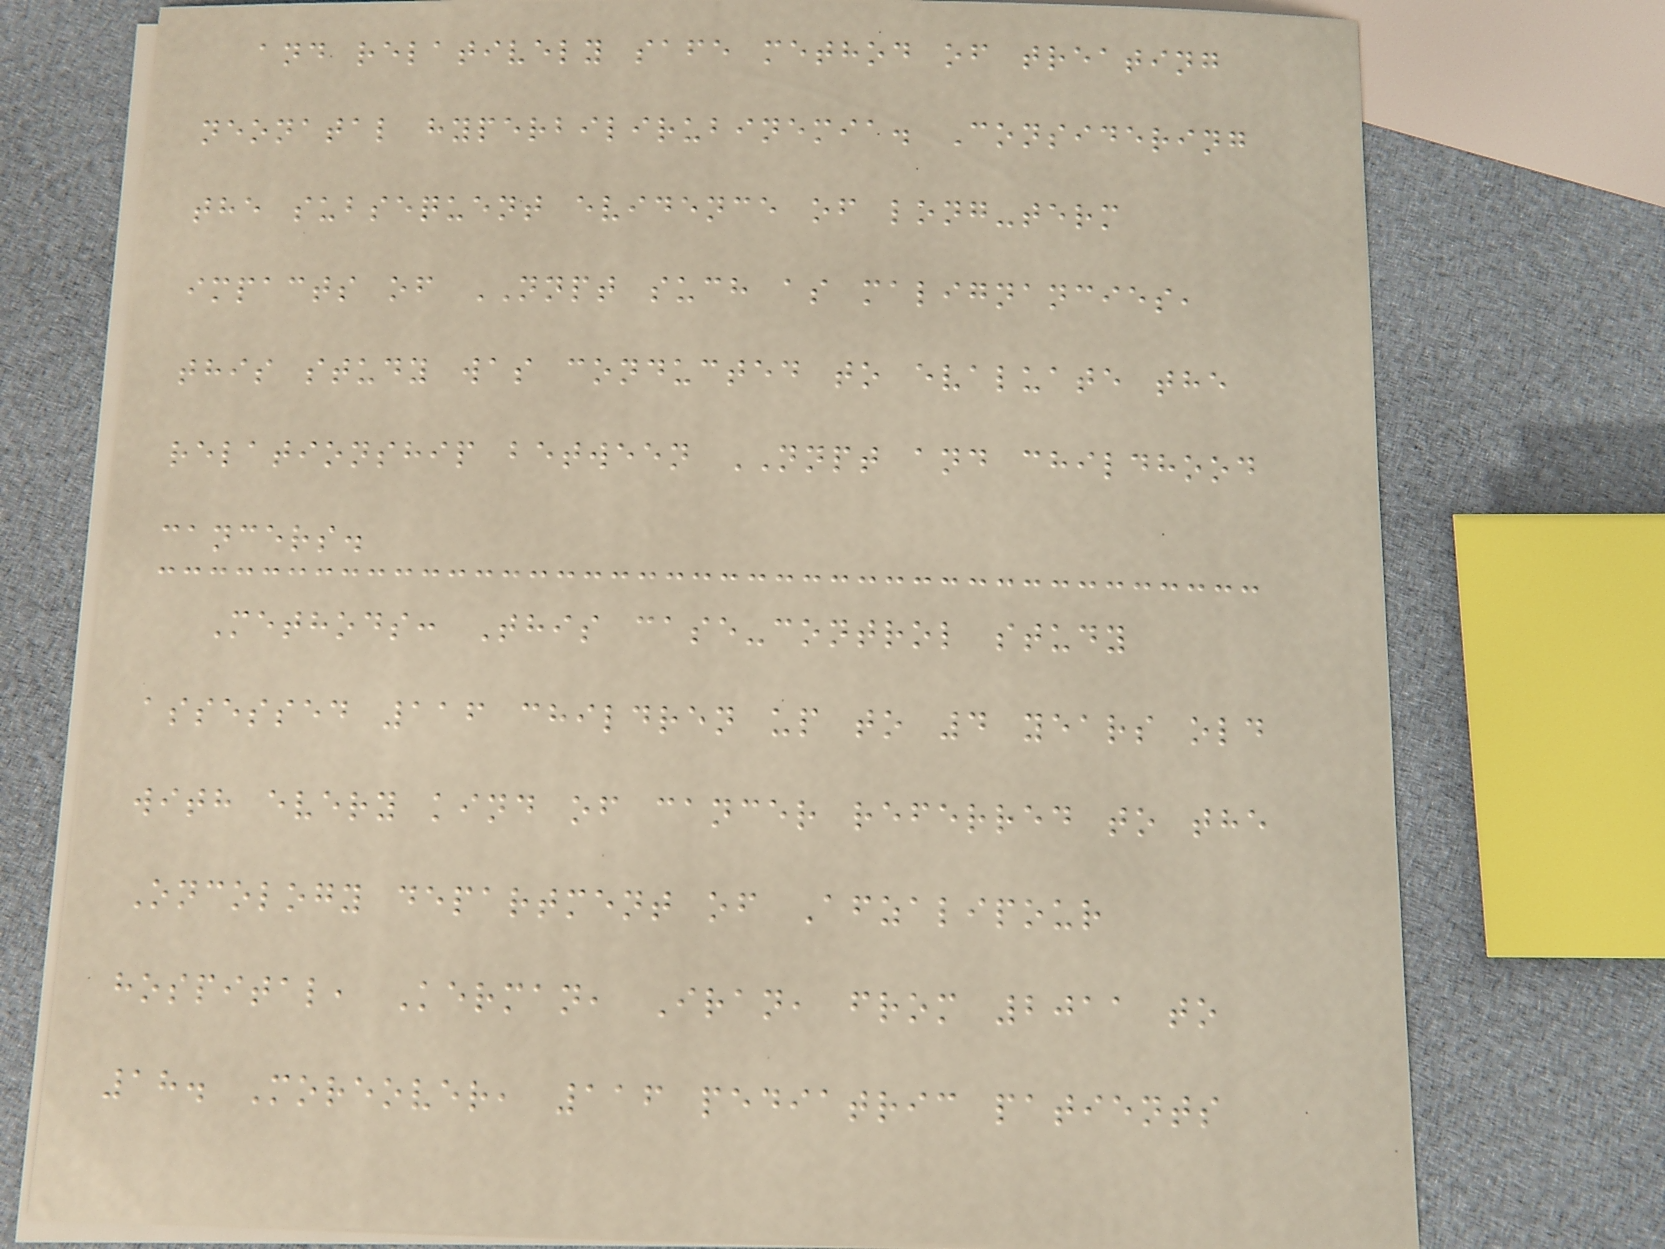and relatively safe method of treating
neonatal hyperbilirubinemia. Considering
the subsequent evidence of long-term
impacts of NNPT such as malignancies,
this study was conducted to evaluate the
relationship between NNPT and childhood
cancers.
Methods: This case-control study
assessed 116 children up to 4 years old
with every kind of cancer referred to the
Oncology department of Afzalipour
hospital, Kerman, Iran, from 2011 to
18. Moreover, 116 pediatric patients
